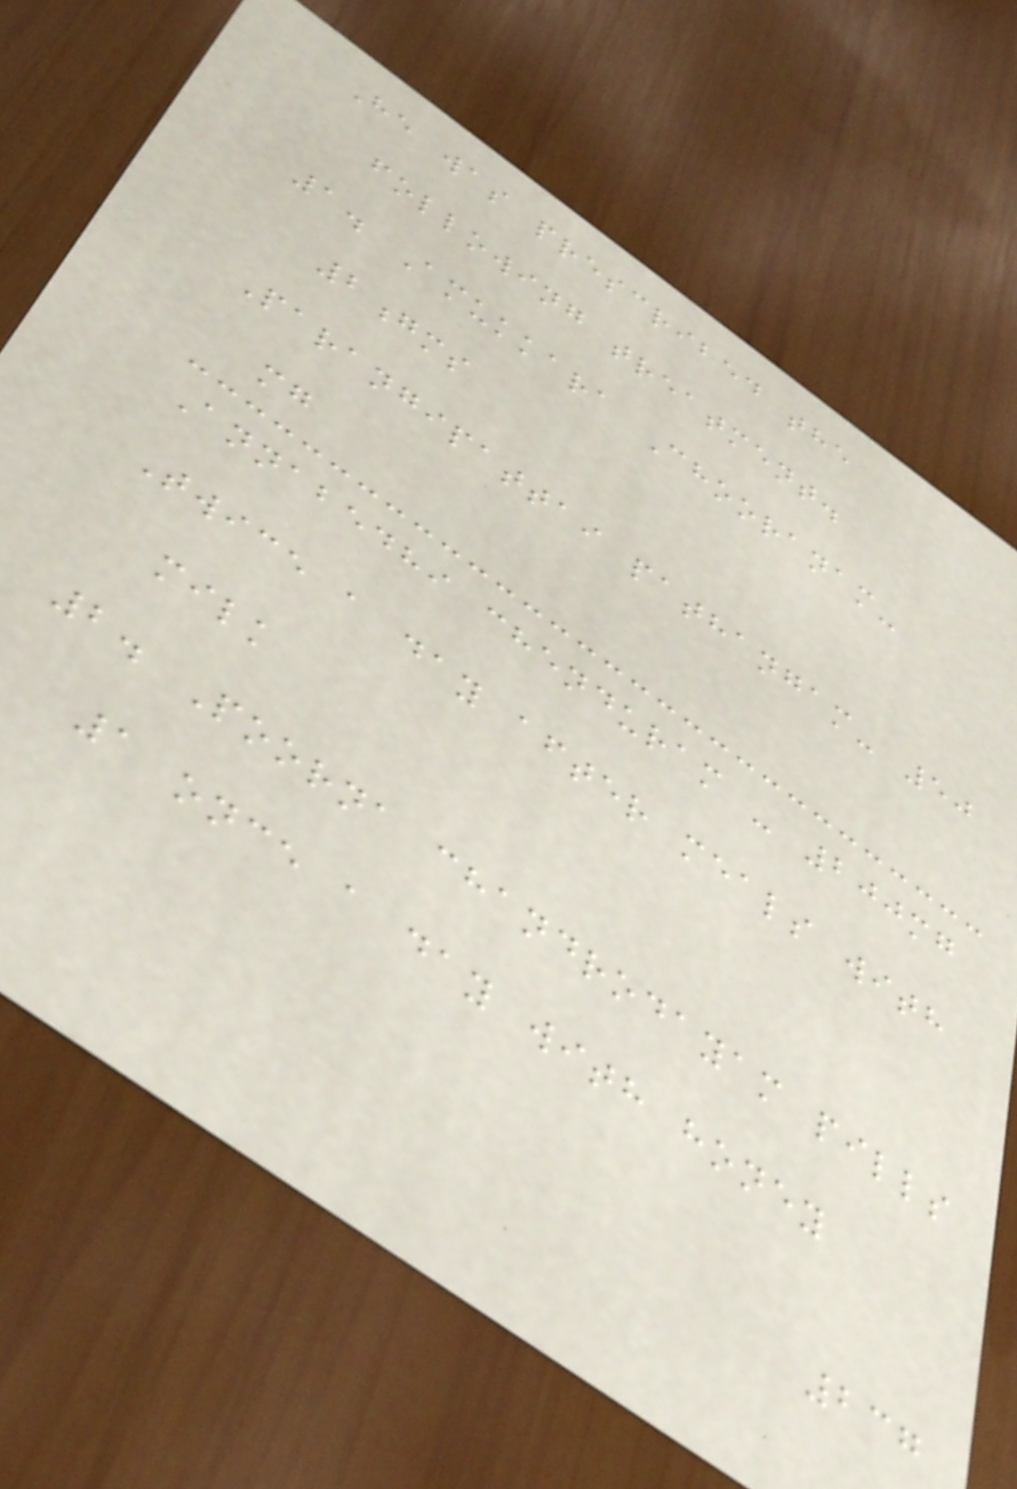He was prescribed the
following treatment.
1. Amukkara Chooranam-
2gms
Parangipattai pathangam- 50
mg
Annabedhi chenduram - 200mg
Twice a day after meals with
milk
2. Poorna chandrodayam pills
1 once a day with honey
237
